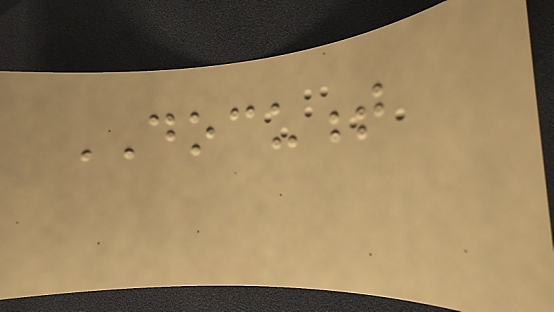DOCUMENT
